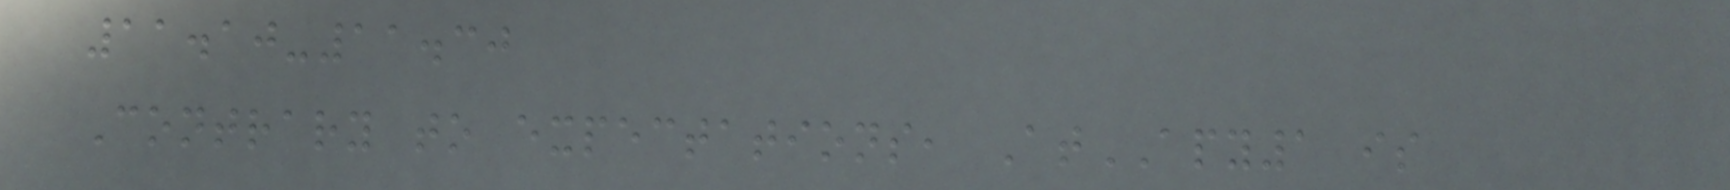11.10-11.30
Contrary to expectations, AtAPY1 is
